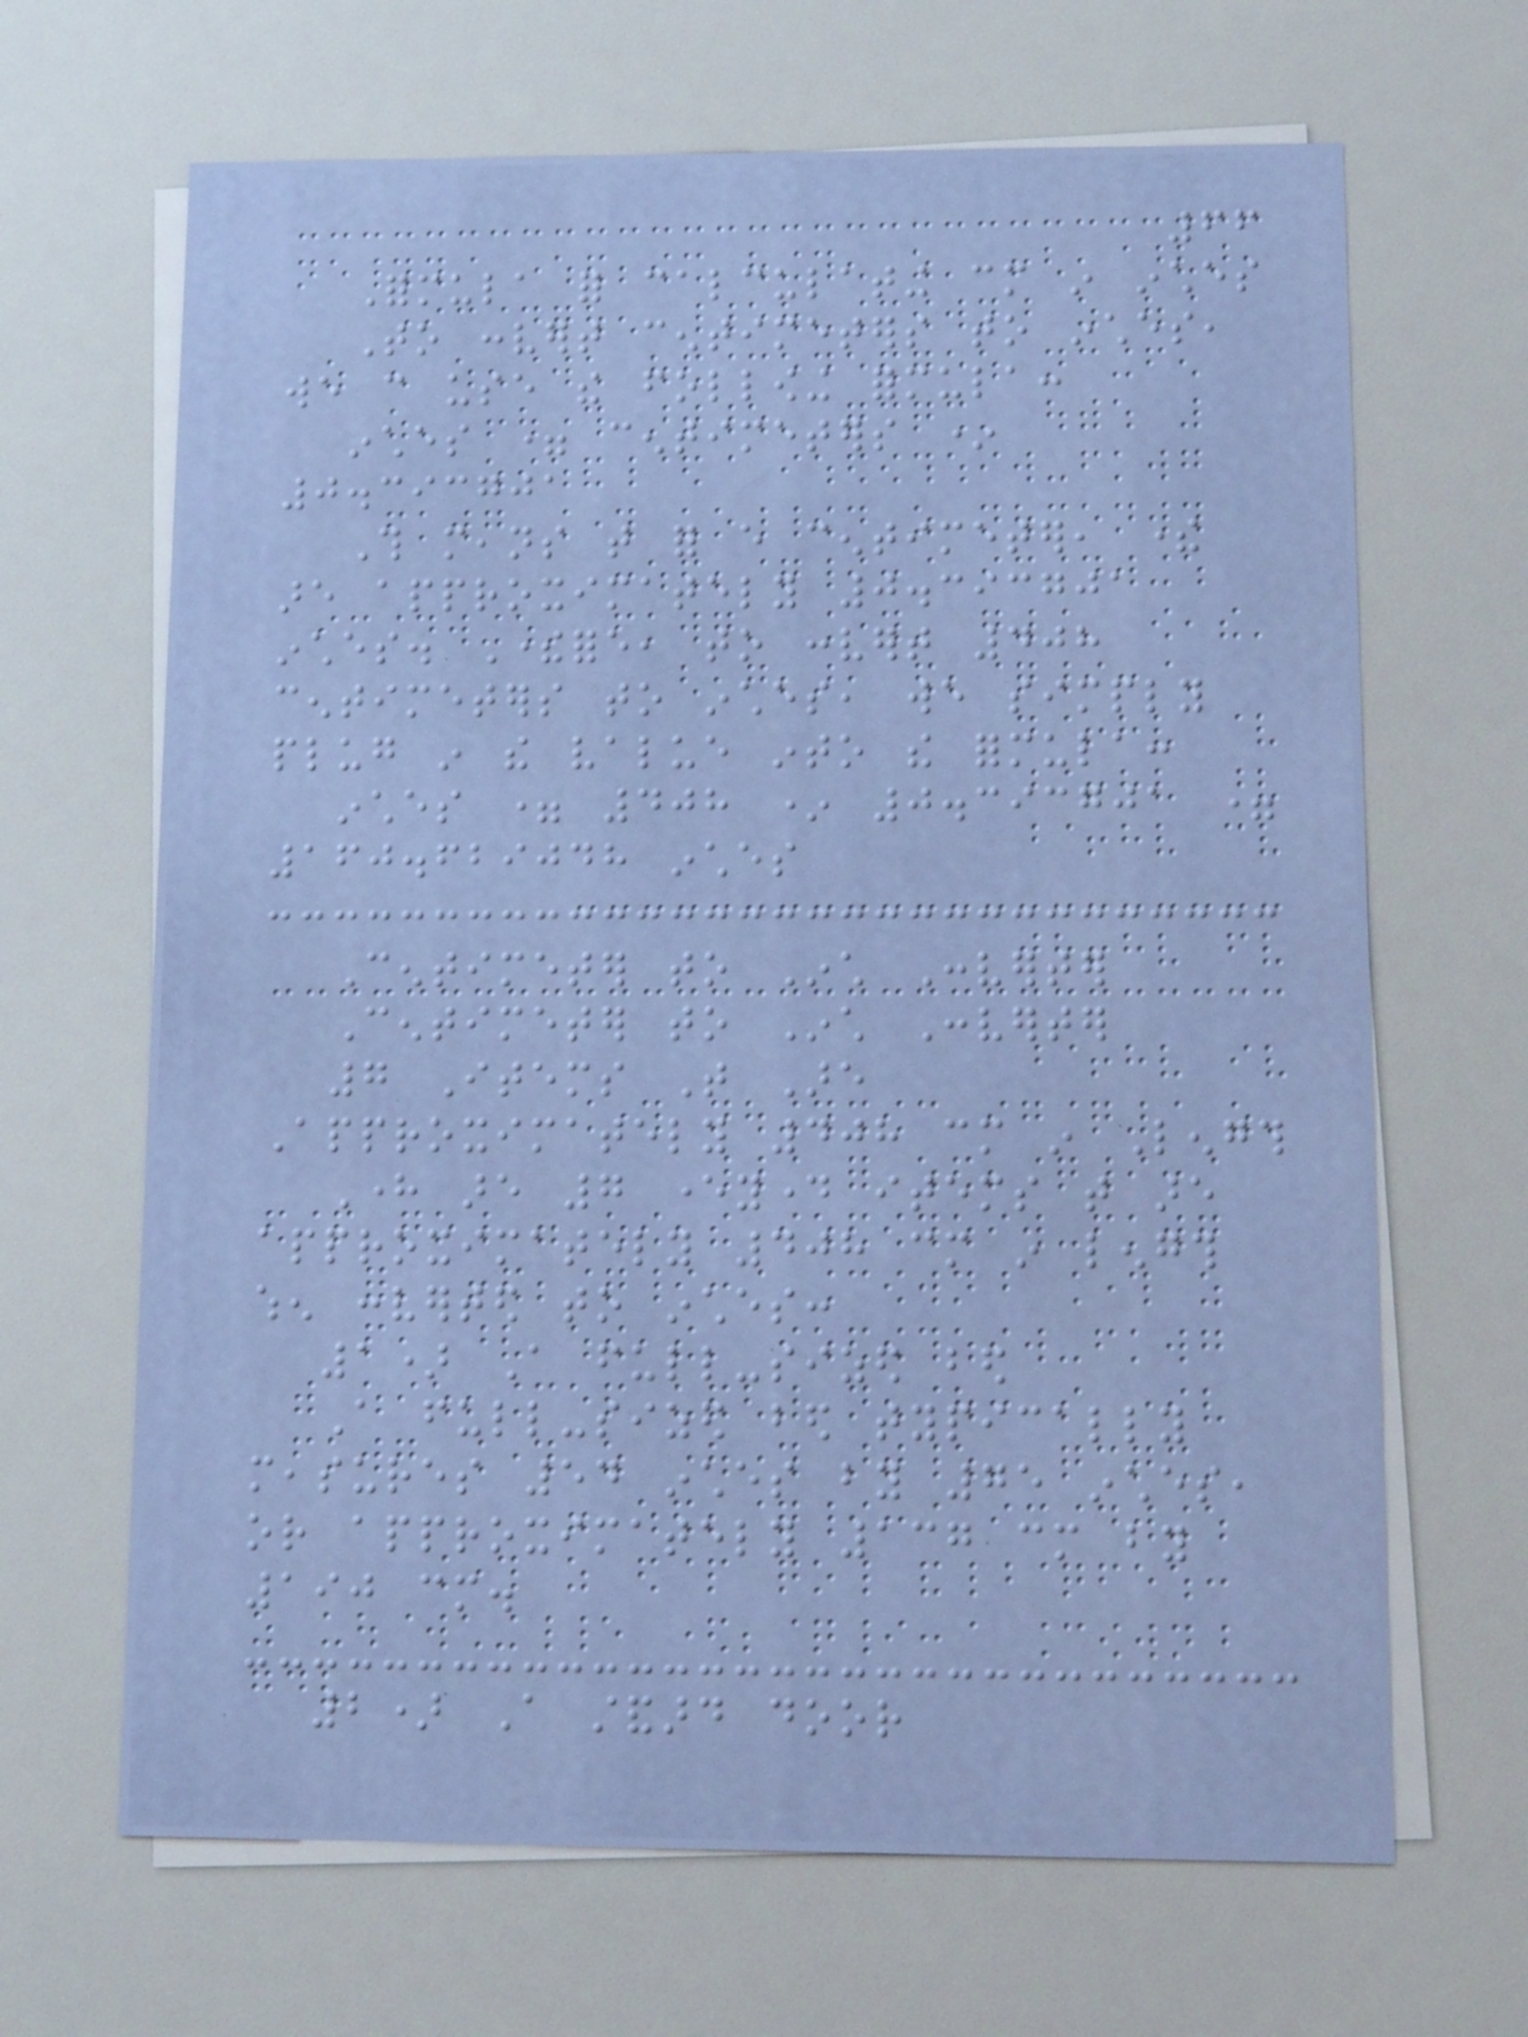66
Formula for calculating cm in inches
To convert centimeters to inches,
we can use the following formula:
inches = centimeters *
0.393701
This means that for every centimeter, there
are approximately 0.393701
inches. Therefore, to convert 408
centimeters to inches, we simply
plug in the value into the formula:
inches = 408 * 0.393701 =
160.629048 inches
Centimeter to Inch Converter
Centimeter to Inch Converter
7 Items That Are
Approximately 408 cm in Length
Here are 7 everyday items that are
approximately 408 cm in length
when converted to inches:
1) A full-sized bed
A full-sized bed typically
measures 54 inches by 75 inches,
or approximately 137 cm by
190 cm.
2) A standard door
